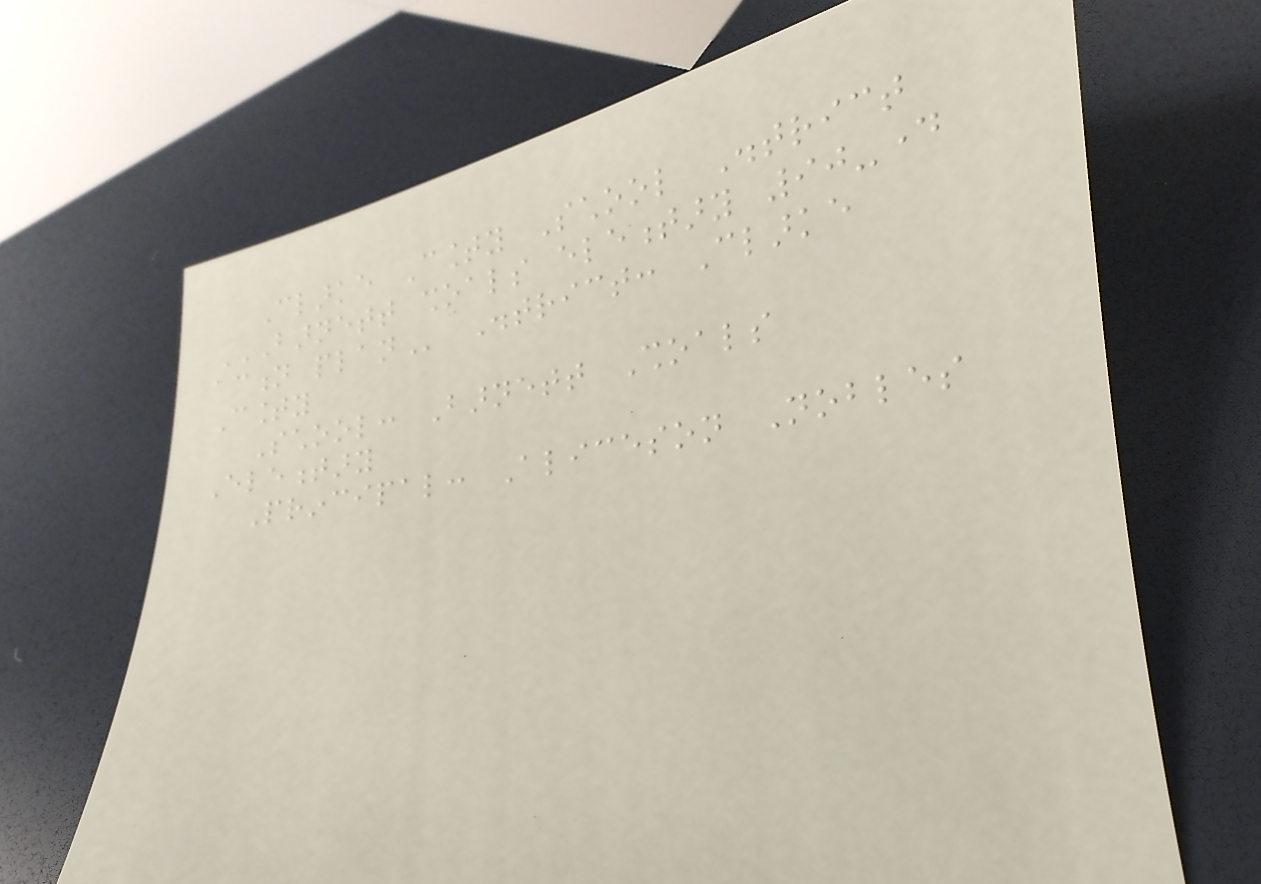Clarke County School District
BARNETT SHOALS ELEMENTARY 90-DAY
ACTION PLAN District: Clarke
County
School: Barnett Shoals
Elementary
Principal: Aliceson Nobles
